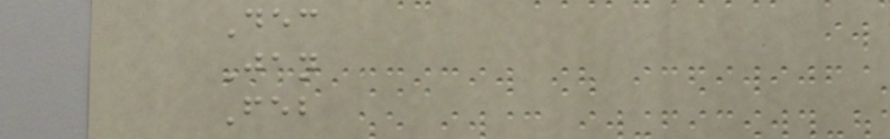Dec
Jan
Feb
